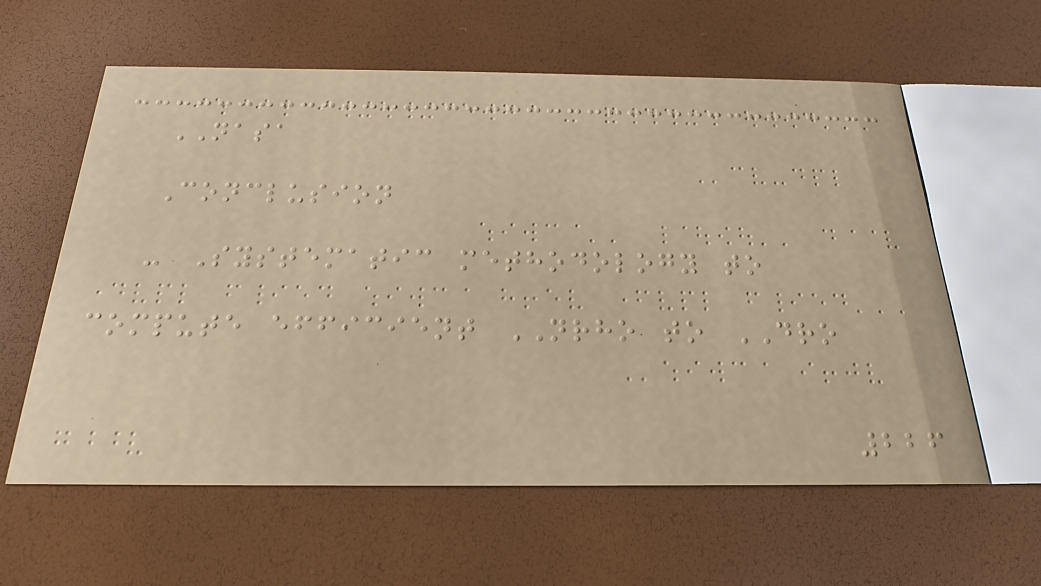NASA
Conclusion
- Systematic methodology to
compute efficient NRHO to DRO
226
